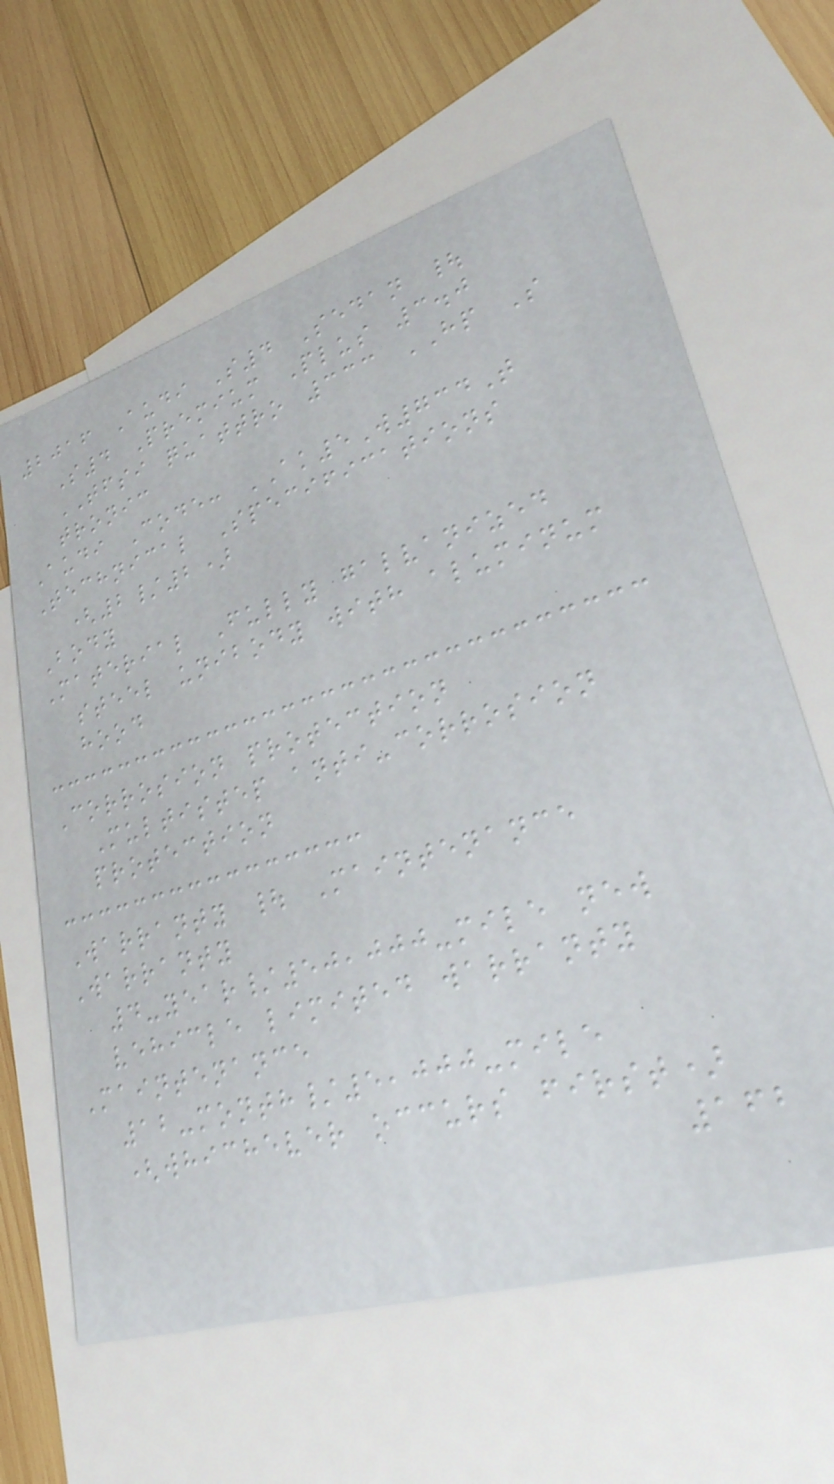2016 Audi S4 Sedan |
S4 Premium Plus 3.0
TFSI quattro 333 HP S
tronic
Audi Code: AK5W734T
Technical Specifications
(2/2)
Body
Material Fully galvanized
steel unibody with aluminum
hood
Corrosion protection
Multistep anti-corrosion
protection
Warranty | Maintenance
Warranty
4-year/50,000-mile new
vehicle limited warranty
Maintenance
12-month/5,000-mile
(whichever occurs first)
162
